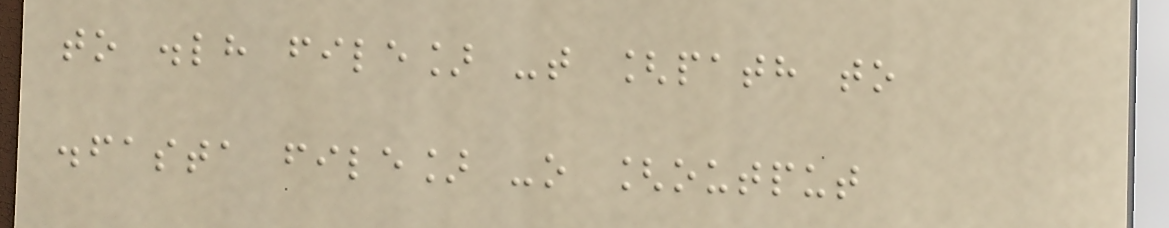to .lh file] -t [path to
.fasta file] -o [output
